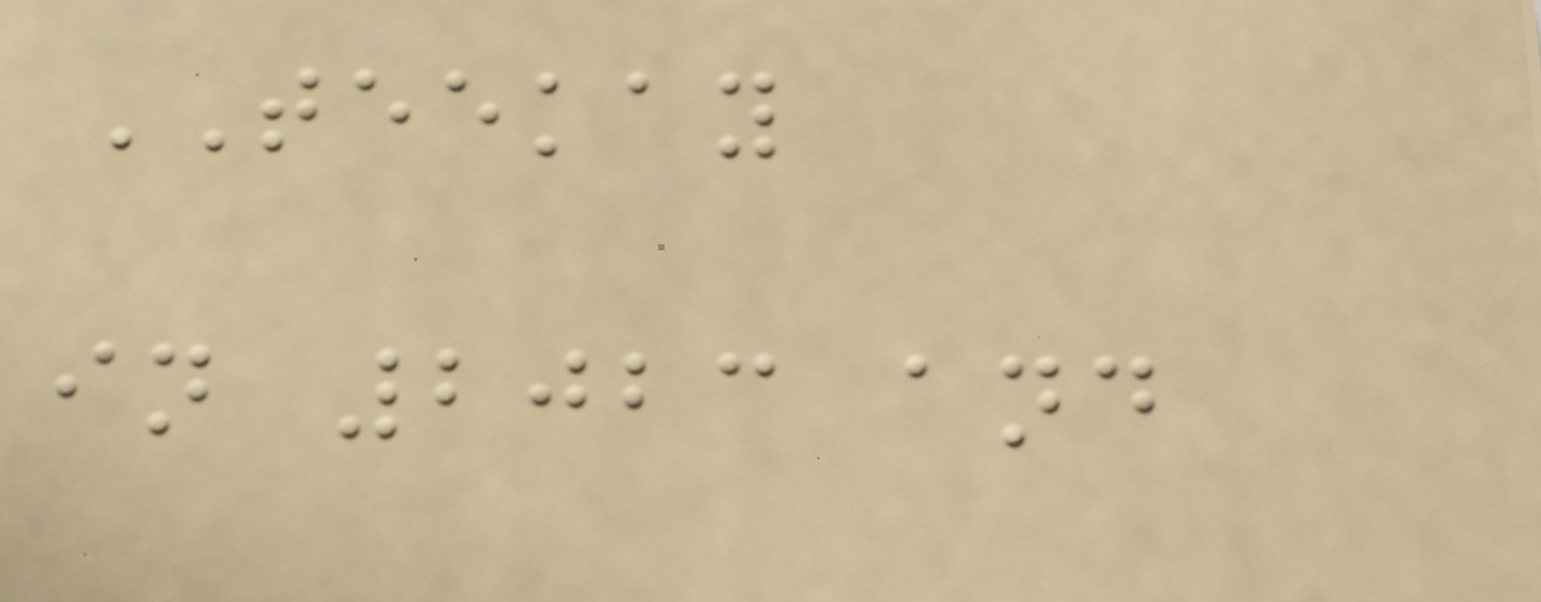TEEKAY
in 2023 and
